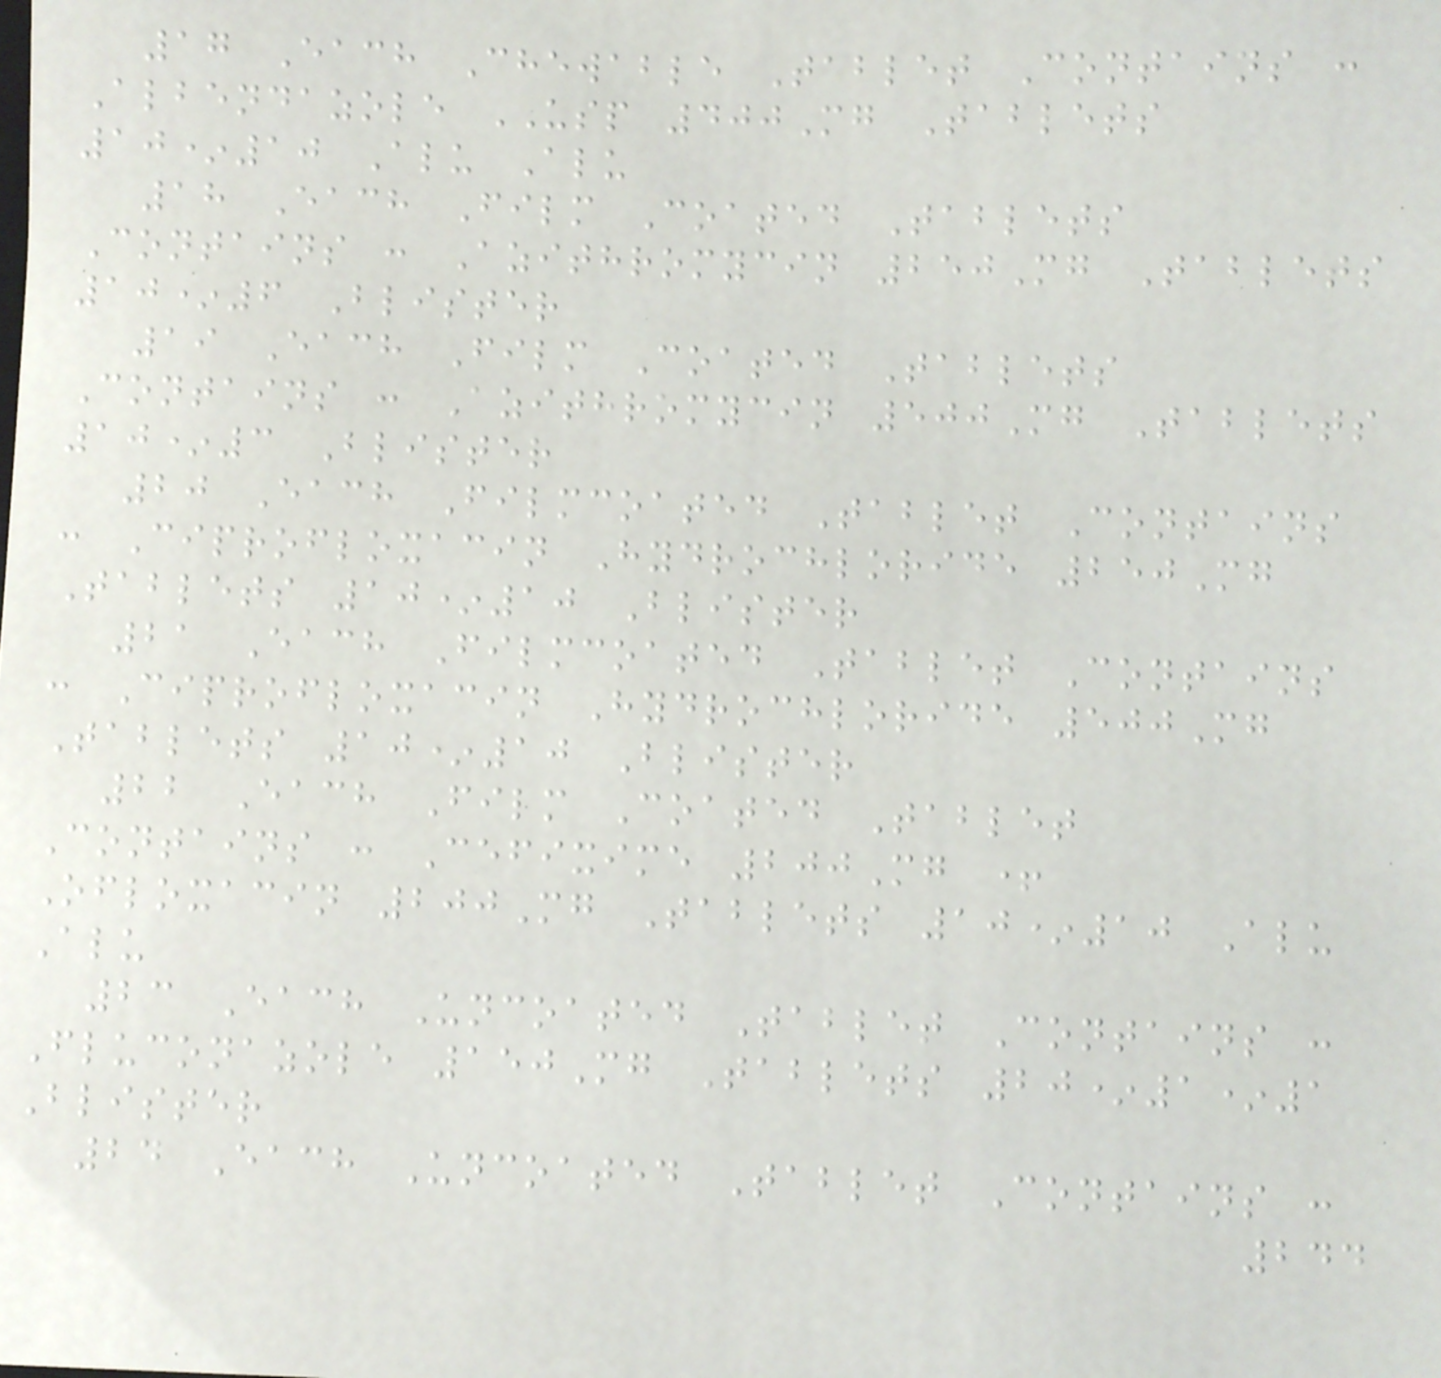17 Each Chewable Tablet Contains :
Albendazole USP 400Mg Tablets
10*10 Alu Alu
18 Each Film Coated Tablets
Contains : Azithromycin 250Mg Tablets
10*6 Blister
19 Each Film Coated Tablets
Contains : Azithromycin 500Mg Tablets
10*3 Blister
20 Each Filmcoated Tablet Contains
: Ciprofloxacin Hydrochloride 250Mg
Tablets 10*10 Blister
21 Each Filmcoated Tablet Contains
: Ciprofloxacin Hydrochloride 500Mg
Tablets 10*10 Blister
22 Each Film Coated Tablet
Contains : Cefixime 200Mg +
Ofloxacin 200Mg Tablets 10*10 Alu
Alu
23 Each Uncoated Tablet Contains :
Fluconazole 150Mg Tablets 20*1*1
Blister
24 Each Uncoated Tablet Contains :
244
